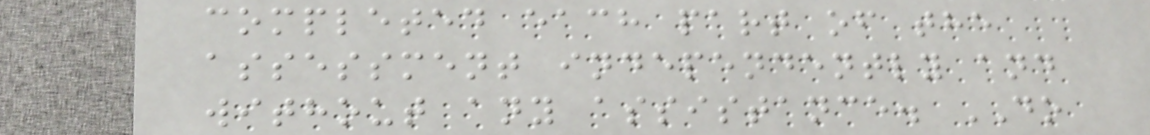completed each part of the
assessment independently and
without any assistance. DO
